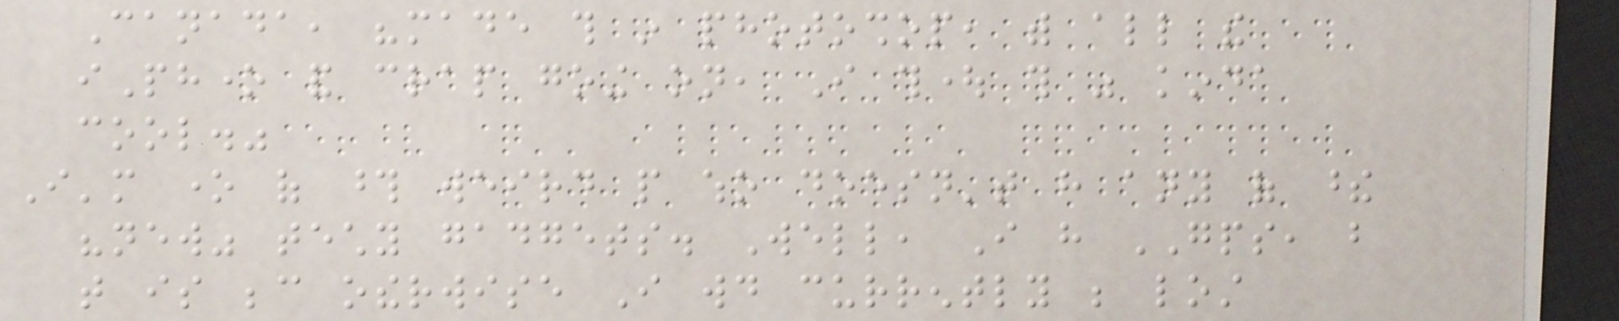Canada, "made this in photoshop, with all the
iPhone and crap going on, I thought this was kinda
cool."
I'm one of those weird people who doesn't have any of these
"new" techy gadgets. Well, I have GPS, but
that is because otherwise I would currently be lost
